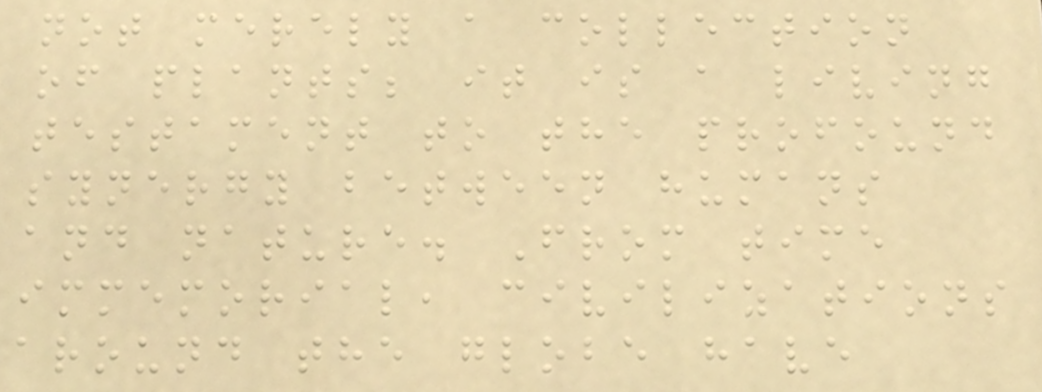not merely a collection
of plants; it is a living
testament to the profound
synergy between humans
and nature. From time
immemorial, civilizations
around the globe have
